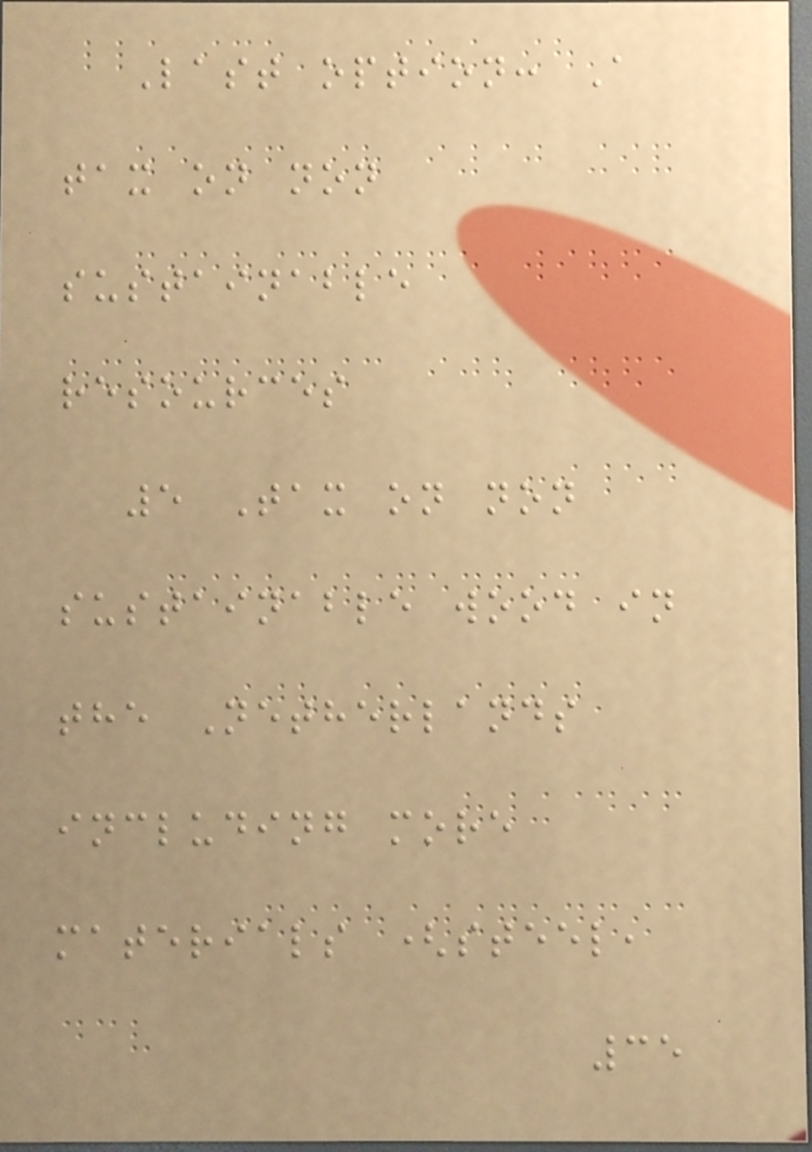Last option: A
tax on non
sustainable
resources
5 Tax on non
sustainable wood in
the Netherlands
including more
materials (steel,
35
